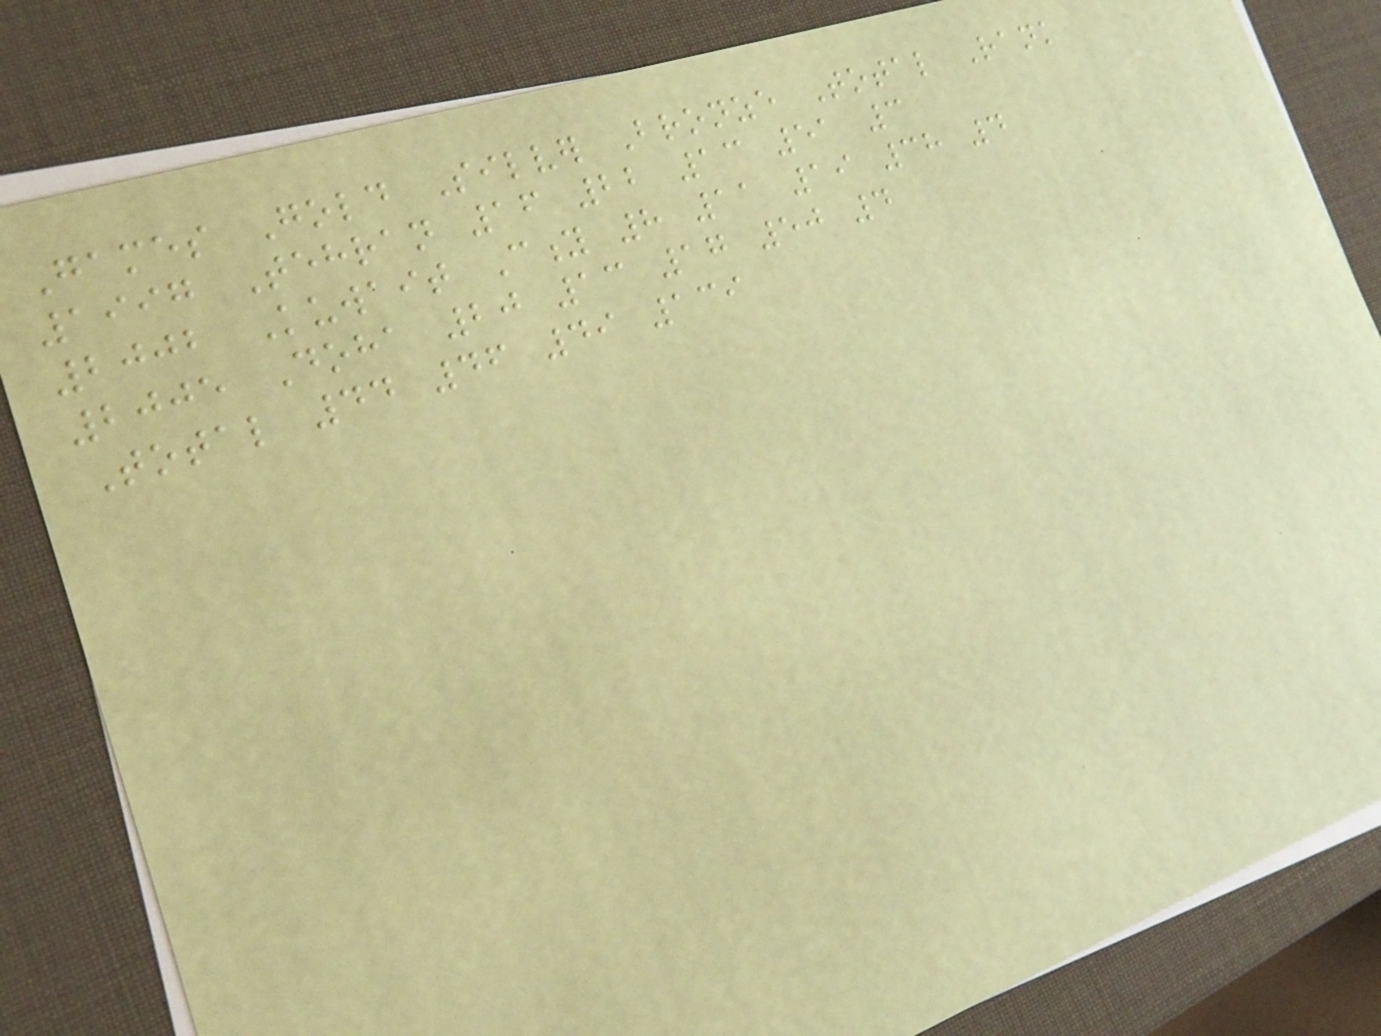Games Gold Silver Bronze Total Rank
1997 Tehran 16 22 13 51 3
2002 Kuwait City 8 11 19 38 4
2005 Doha 20 13 17 50 4
Total 44 46 49 139
